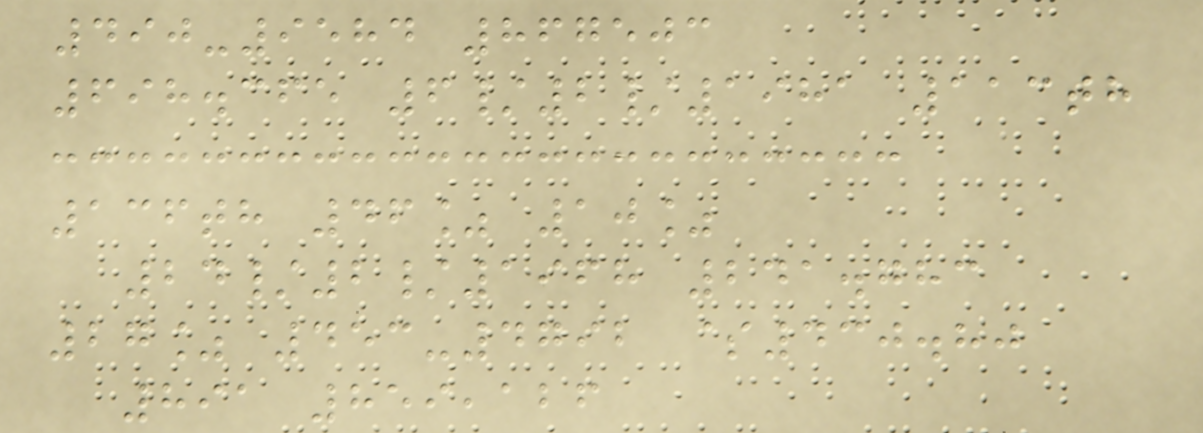490-9584 867503
698.365 6/2/1981 113th
136th 46% 10%
24/2/1968 241.783
27% 453-4792 $430.80
891 859,126
